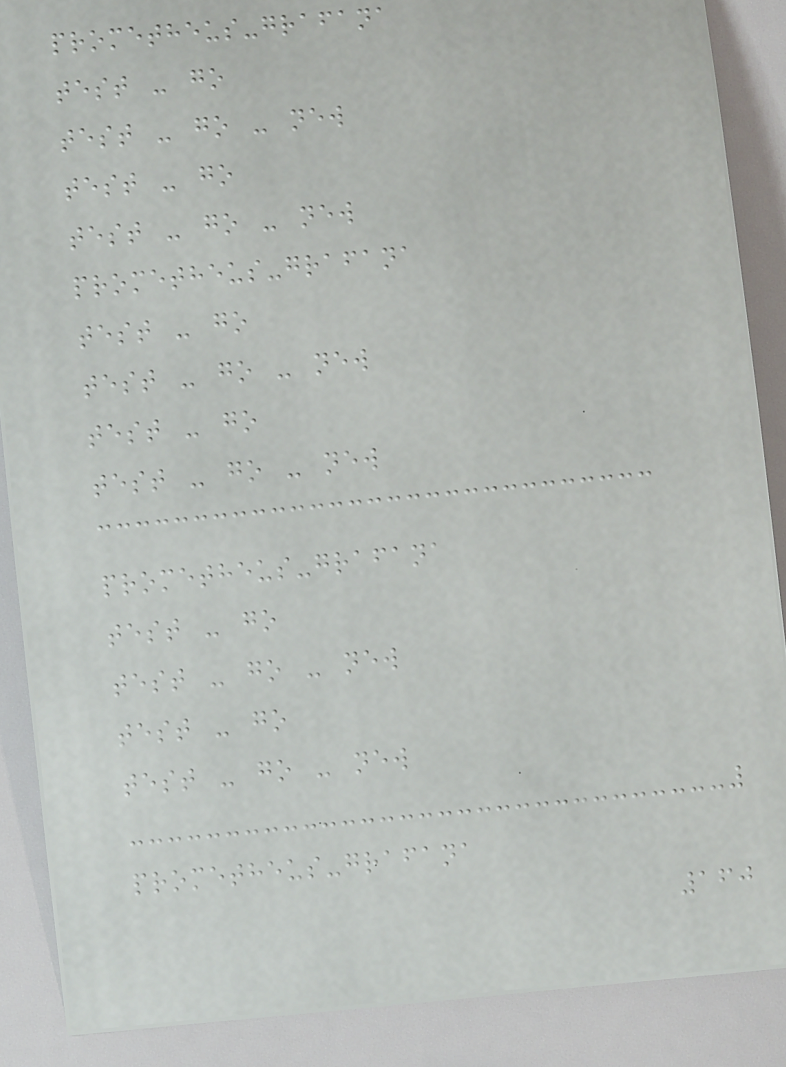prometheus-grafana
test - go
test - go - new
test - go
test - go - new
prometheus-grafana
test - go
test - go - new
test - go
test - go - new
prometheus-grafana
test - go
test - go - new
test - go
test - go - new
prometheus-grafana
160
